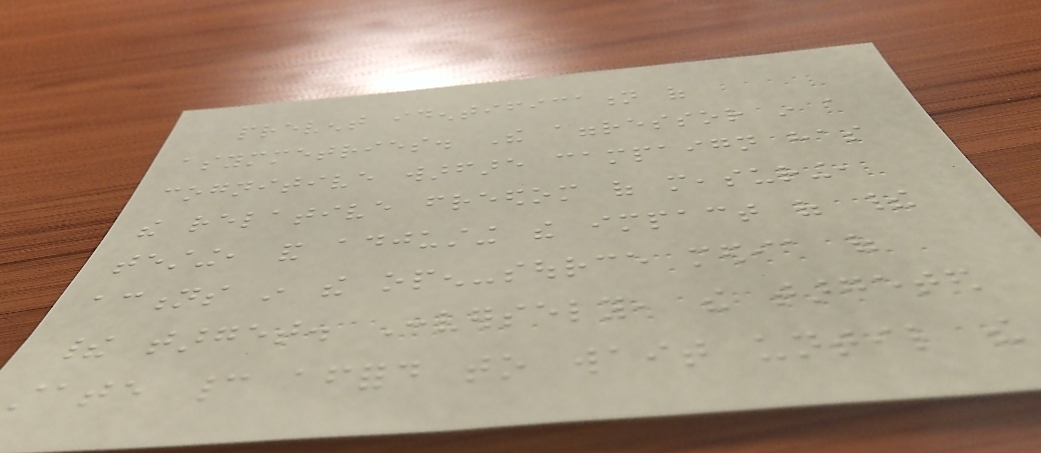prevent identification of
asymmetries. The aggressor in a
cognitive warfare campaign has
the relative freedom of measuring,
testing, and adjusting the impact of their
actions in the open-source media of
their target. Conversely, the targeted
state cannot afford to wait until the
